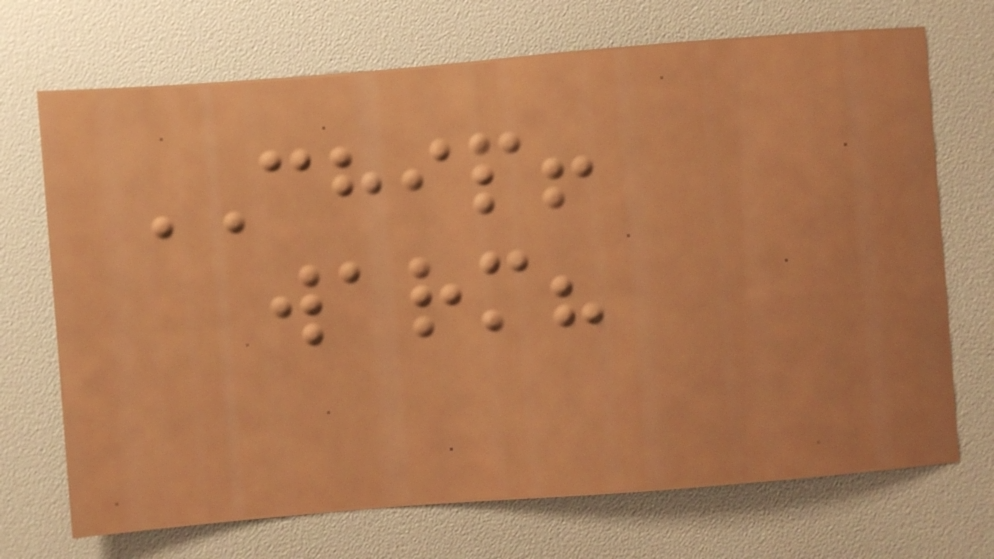CHIP!
warm?
